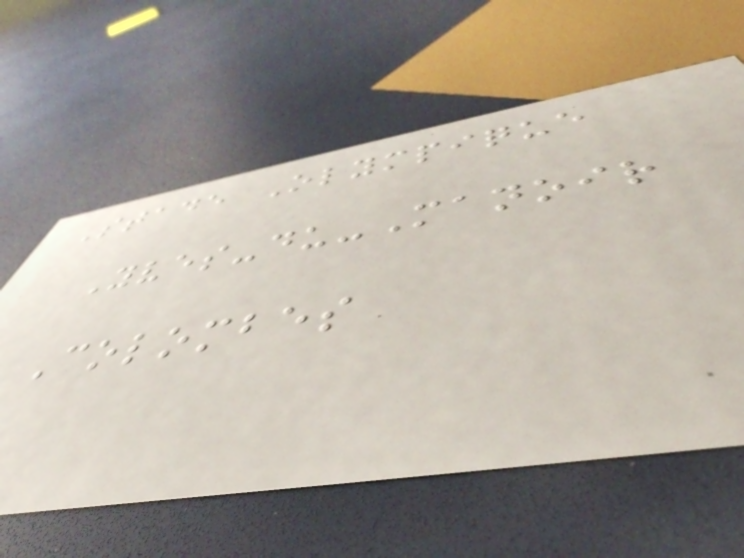Stade Olympique
Yves-du-Manoir
Colombes
